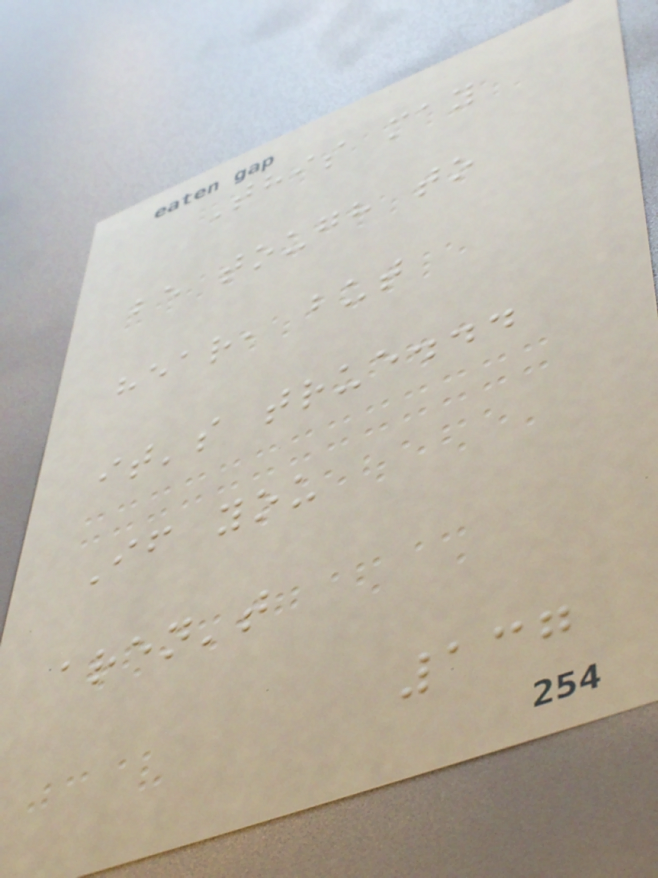This may
be tough to
hear, but
it's true...
If you
aren't
137
